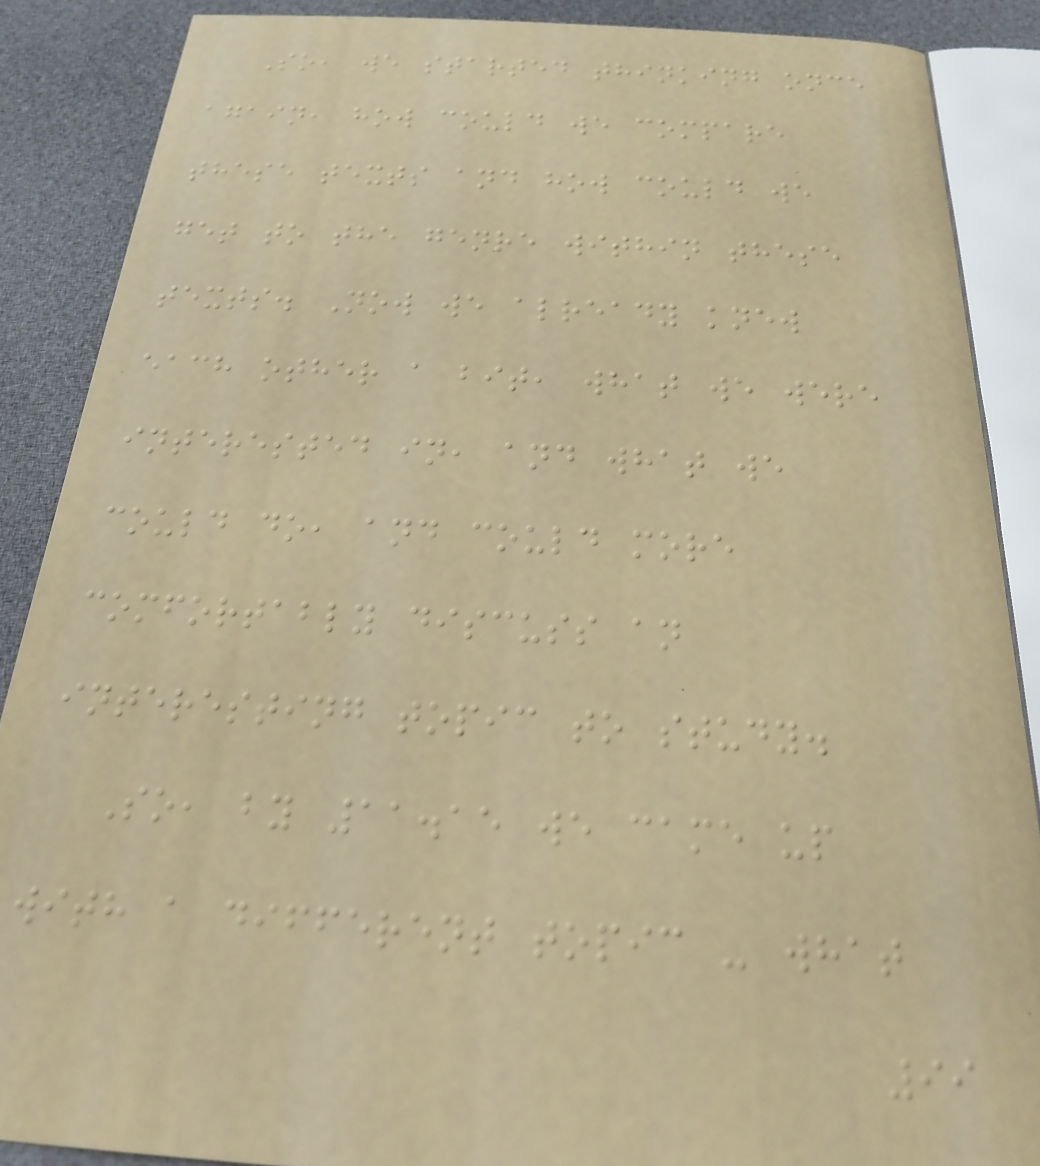So, we started thinking once
again, how could we compare
these texts and how could we
get to the genre within these
texts. Now we already knew
each other a bit, what we were
interested in, and what we
could do, and could more
comfortably discuss an
interesting topic to study.
So, by 11.15 we came up
with a different topic - what
99
